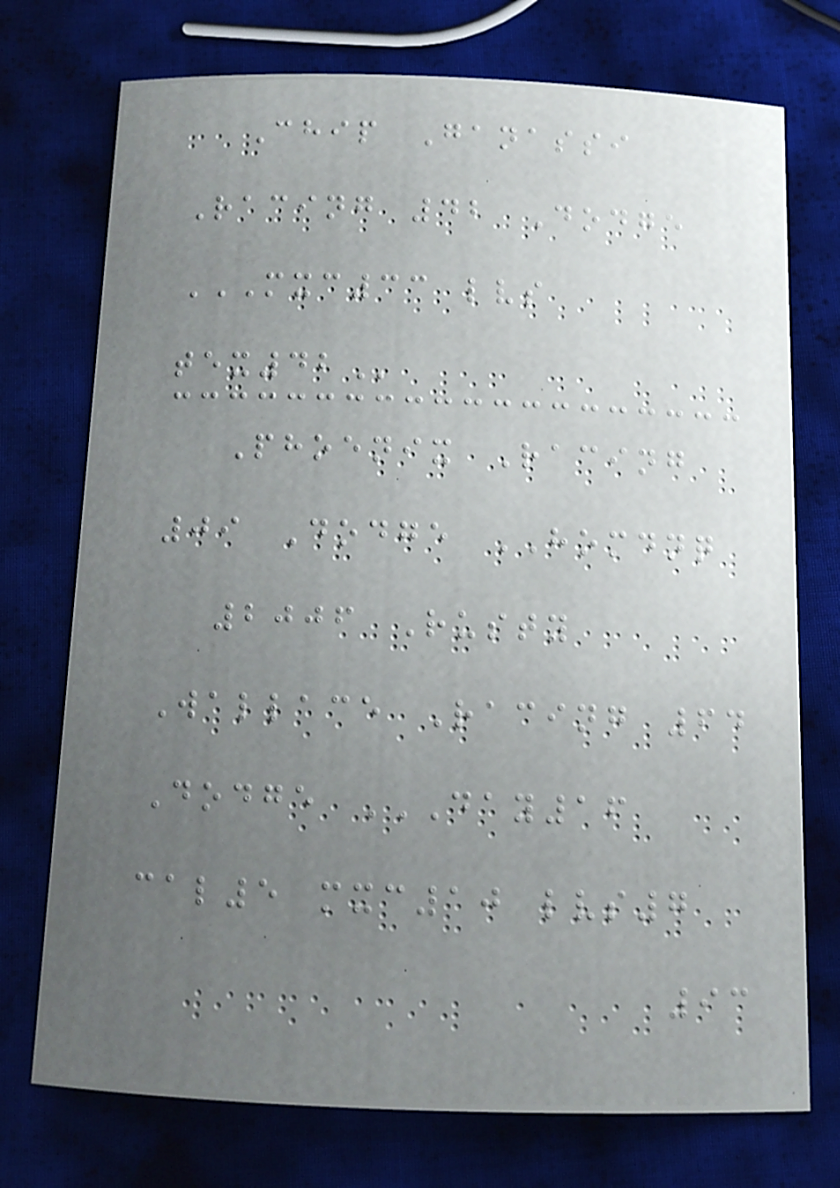Chip Ganassi
Racing 42 Dodge
MXC33 LVS
TEX42
Phoenix Racing
09 Dodge HOMDNQ
2006 Rusty
Wallace Racing 64
Dodge DAY16
CAL5 MXC10 LVS7
93
